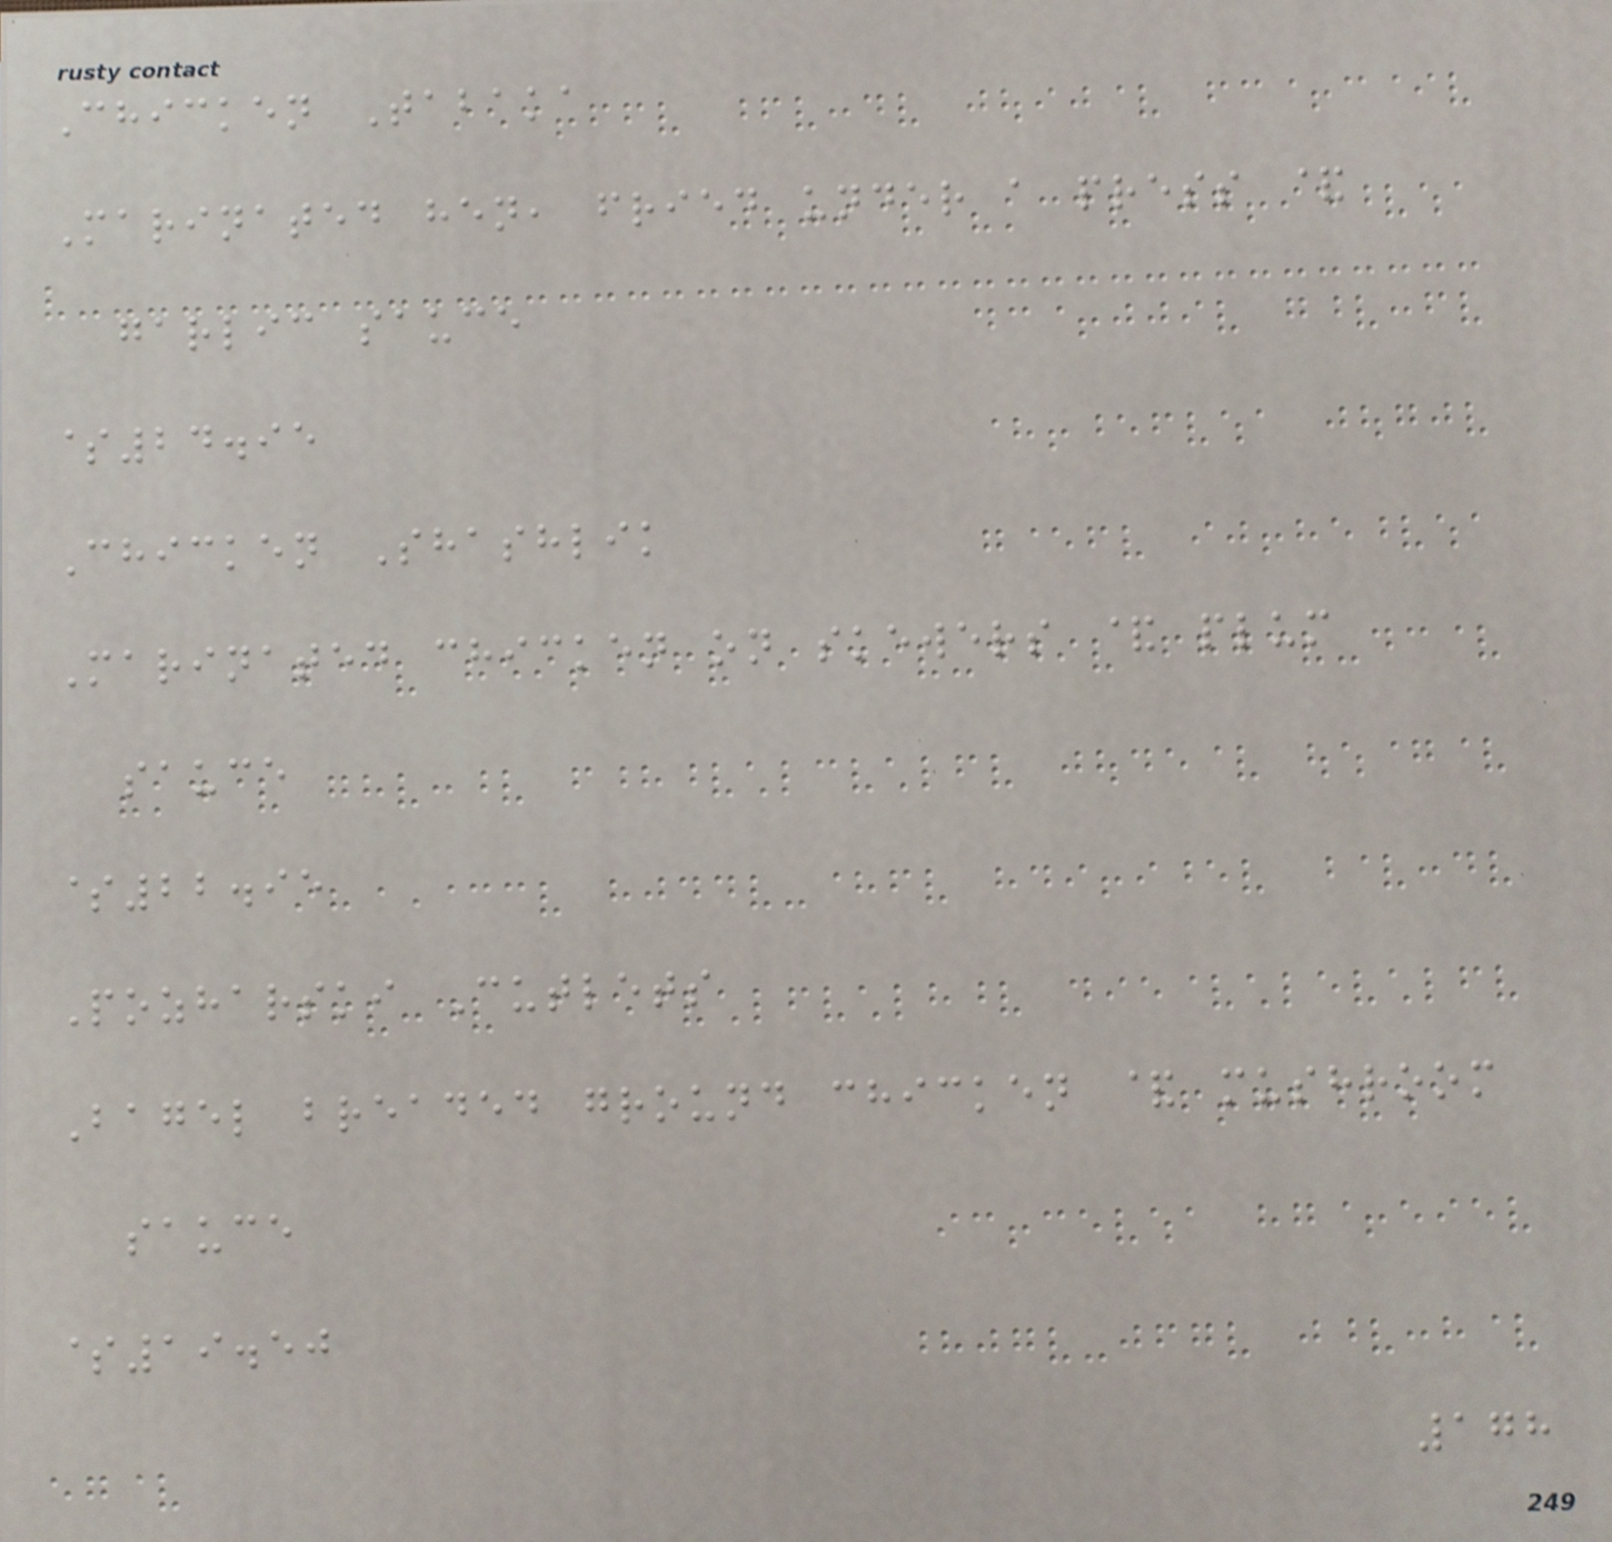Chicken Tabaka
Marinated hen, fried under a press &
garlic sauce
$24.95
Chicken Shashlik
Marinated chicken on skewers & plum
sauce
$22.95
Pozharski Cutlets
Bagel breaded ground chicken & mushroom
sauce
$19.50
178
